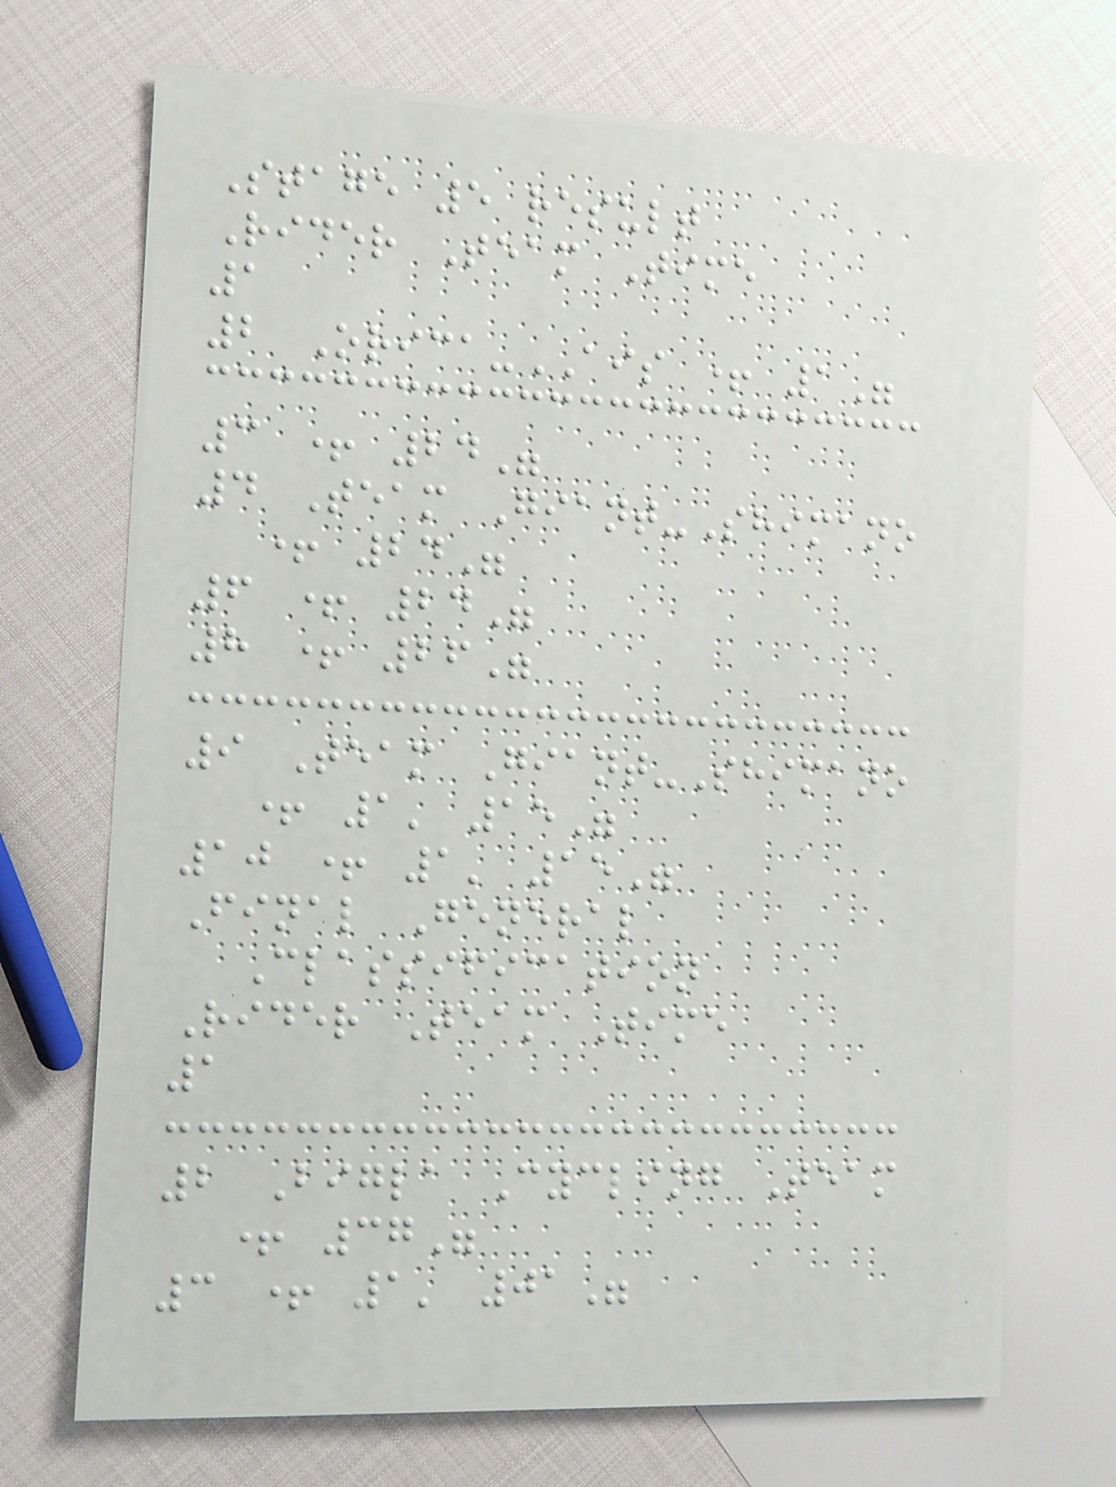Stage 5 result
Rider Team Time
1
2 Orica-AIS + 1"
3 + 24"
4 Team Giant-Shimano
+ 24"
6 + 24"
8 + 26"
9 Team Giant-Shimano
+ 1' 15"
10 + 1' 15"
Final General
Classification
Rider Team Time
1
2 Bigla Cycling Team
+ 37"
3 + 1' 01"
